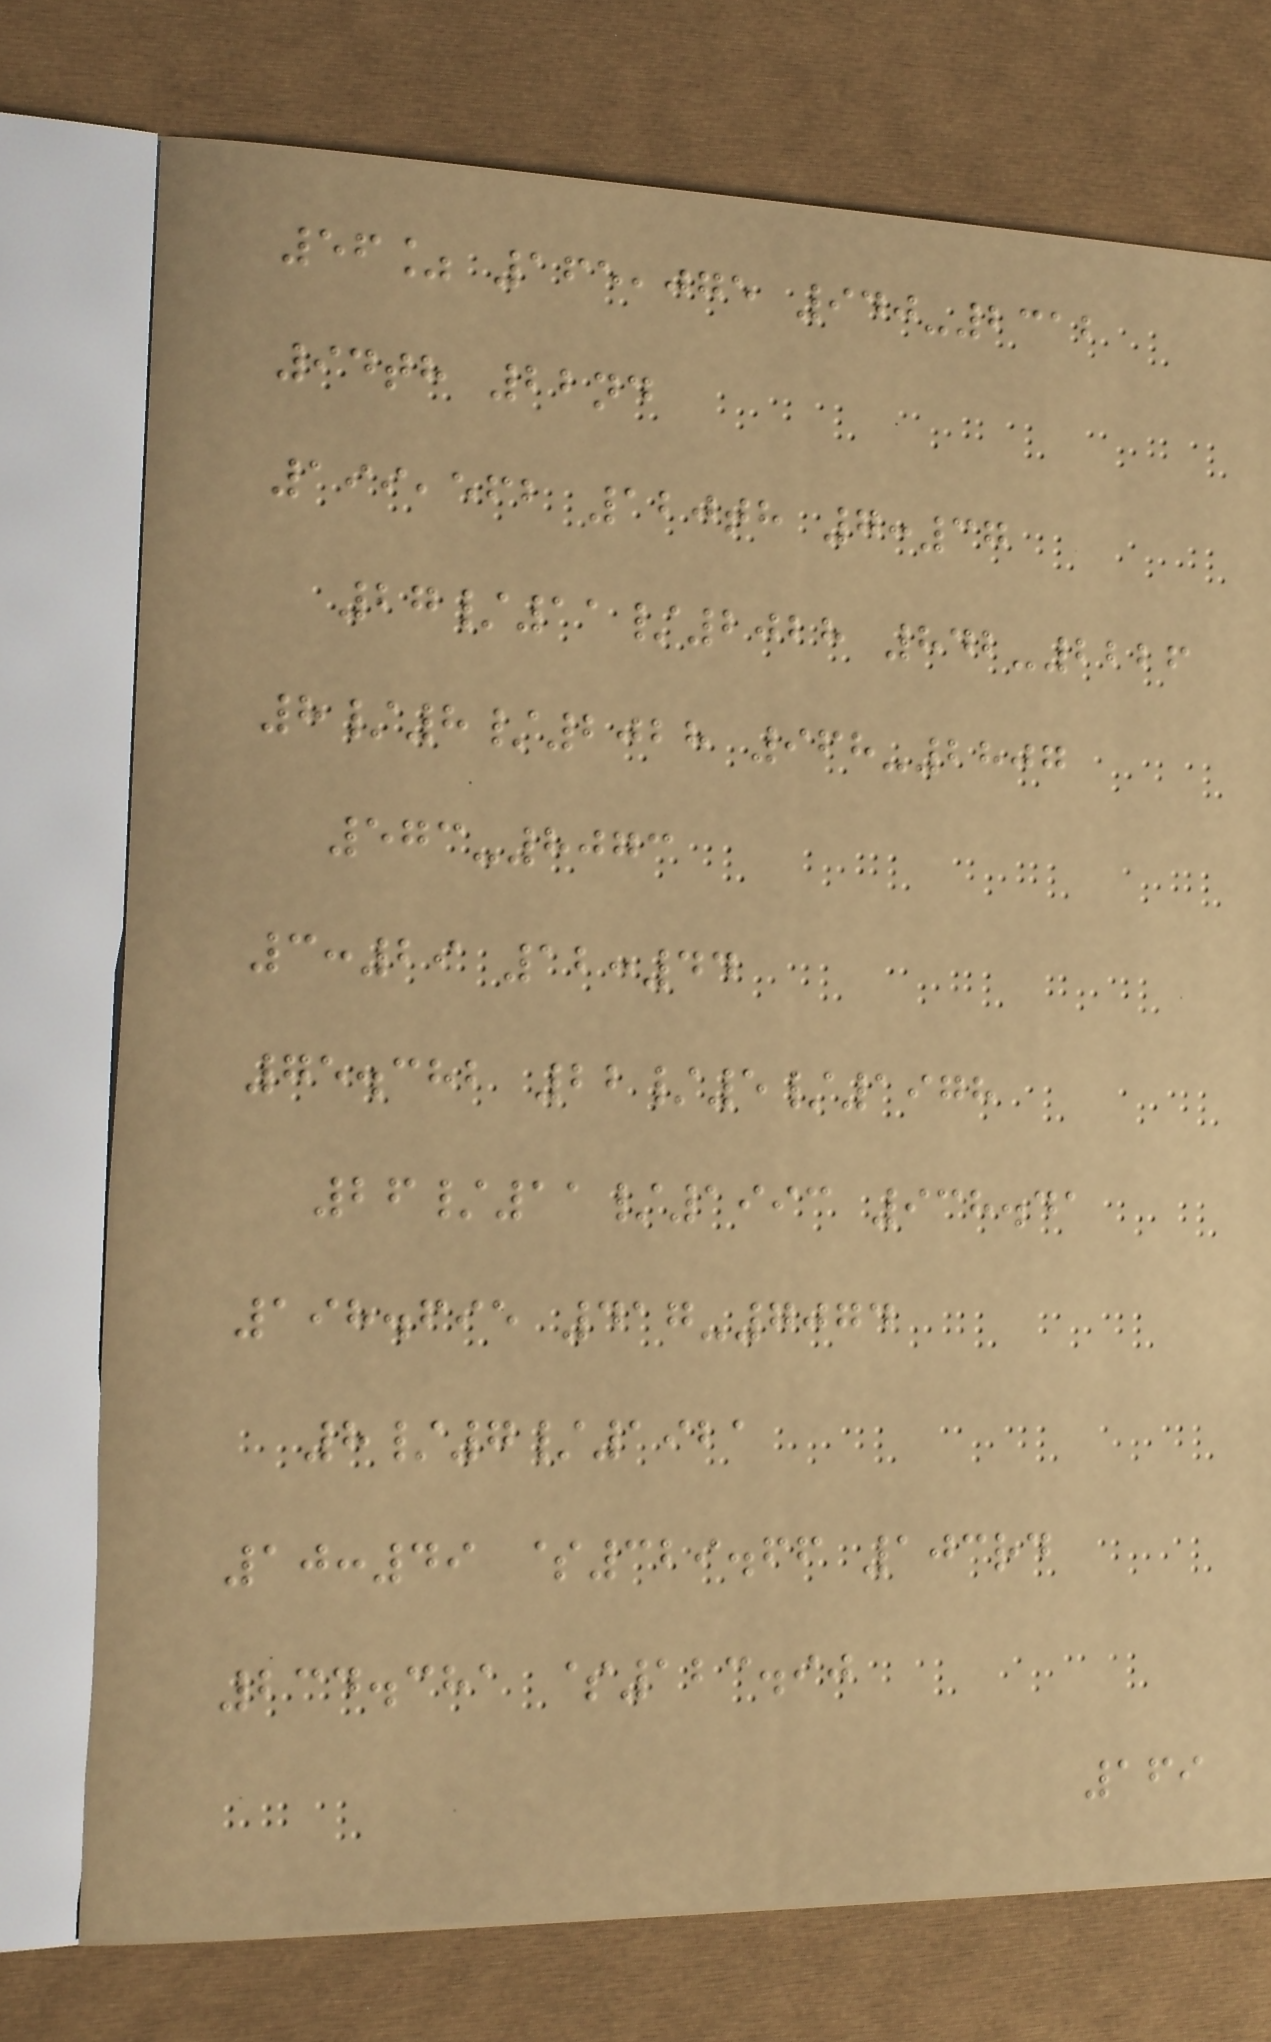56% 165,075 940-2312
94th 22nd
199,562 120th 7:37
27/11/2028 842-2226
8/8/2028 968-2807
573-8073
3:29 12:44
75.382 22/5/1978
26/11/1993 938.41
198.695 417-7074
8/7/1921
10:49 $329.66 103rd
234.381 $123.90
169
